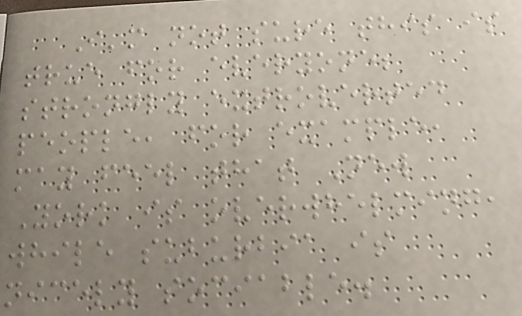I'm not sure this is
true for everyone;
strongly extroverted
people, for example,
may feel that New
York is overwhelming,
while suburbia is
nicely sociable.
